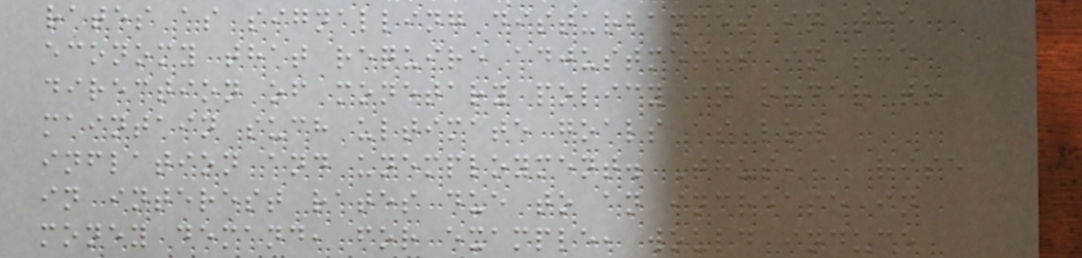rates as signalling disturbances in the
economy that require adjustments in the
direction of monetary policy in order to
maintain such ultimate goals as low
inflation and unemployment. Thus, a rise
in interest rates due to an increase in
money demand, for example, would induce
